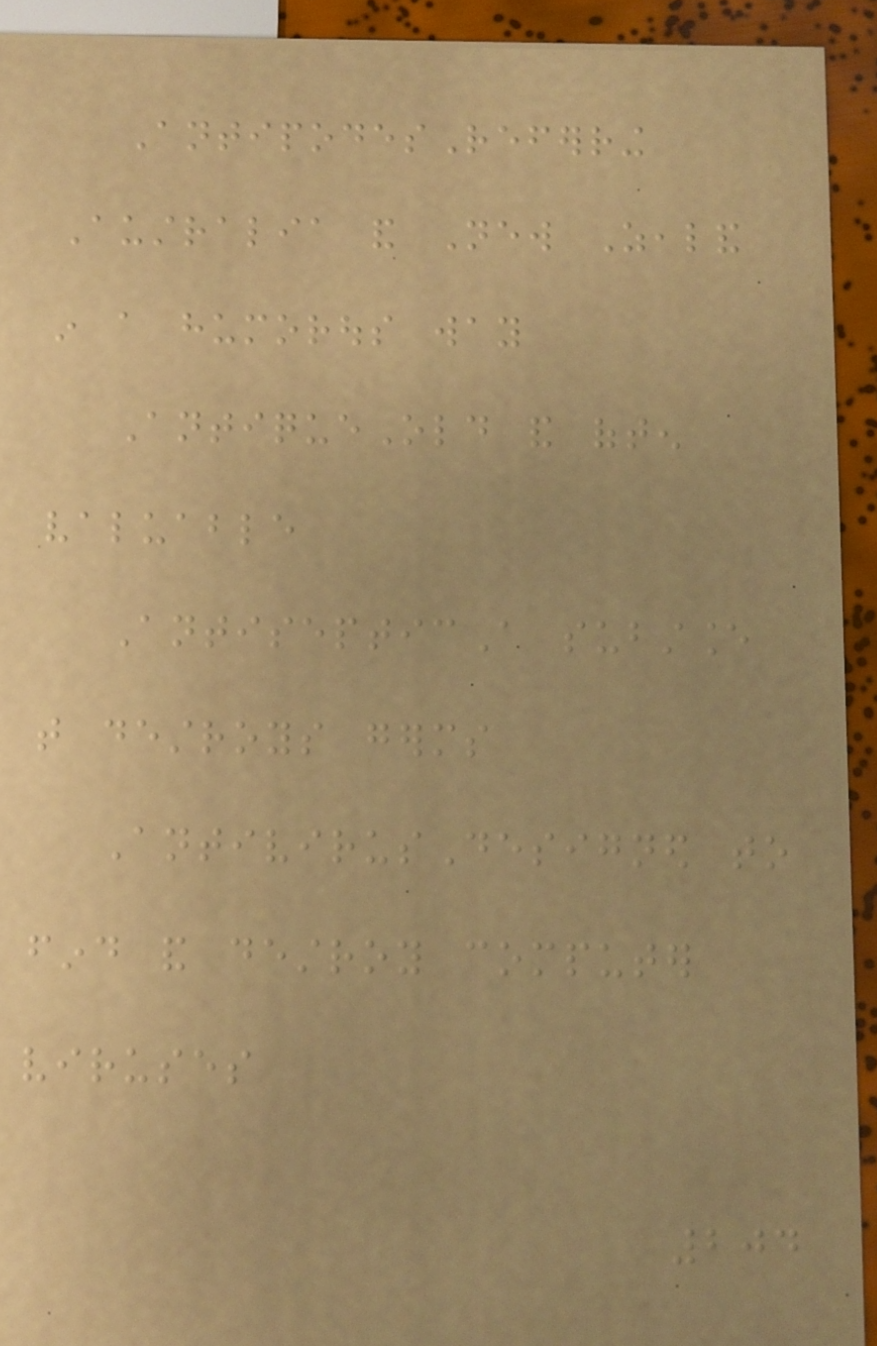AntipodesReferring
Australia and New Zealand
in a humorous way
AntiqueOld and often
valuable
AntisepticA substance
that destroys germs
AntivirusDesigned to
find and destroy computer
viruses
204
